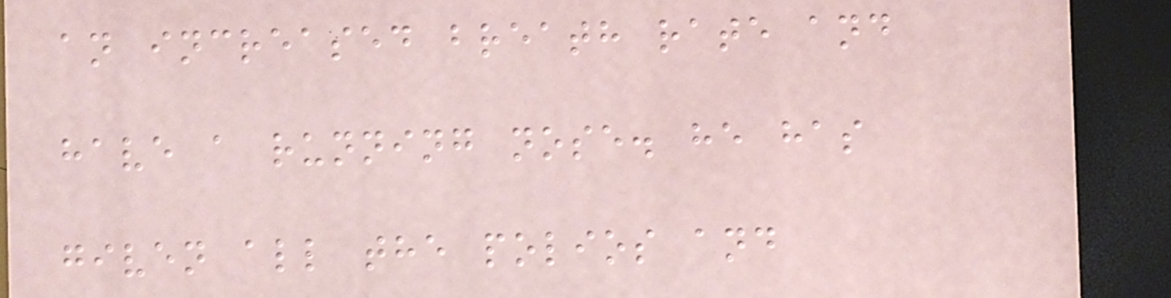an increased breath rate and
have a running nose. he has
given all the polios and
